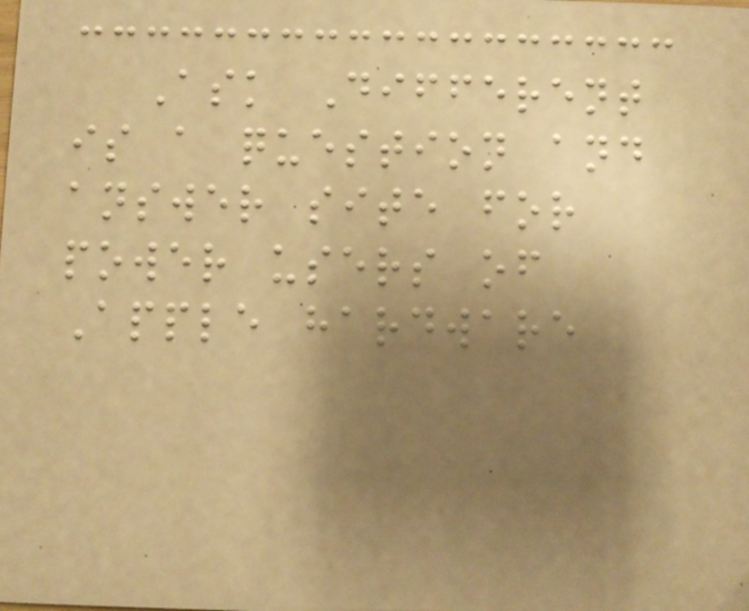Ask Different
is a question and
answer site for
power users of
Apple hardware
